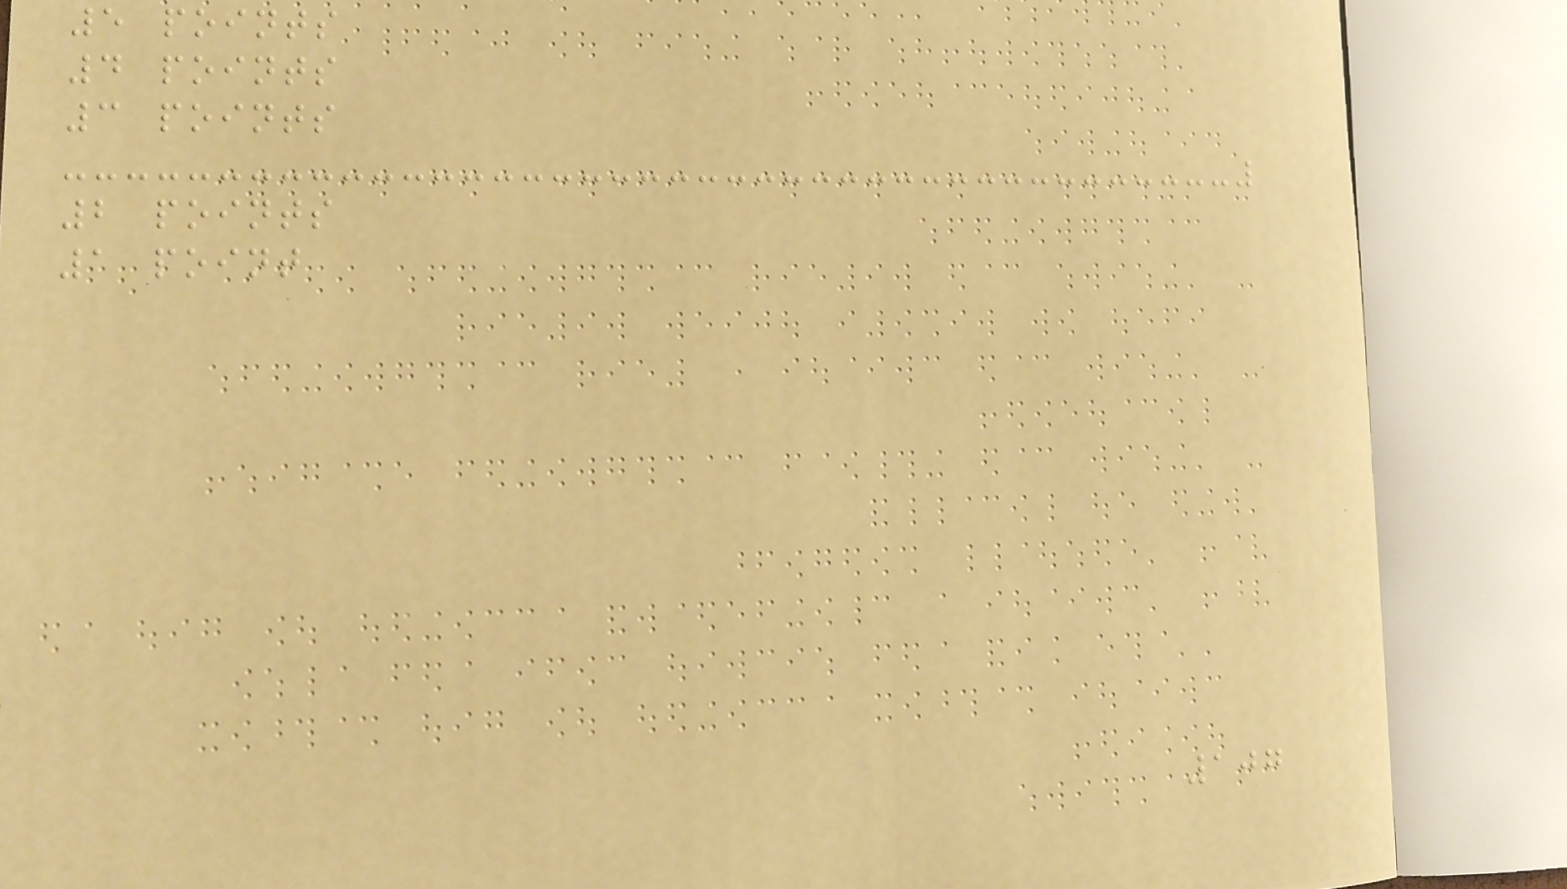5 points
4 points
3 points
2 points
1 point
107
